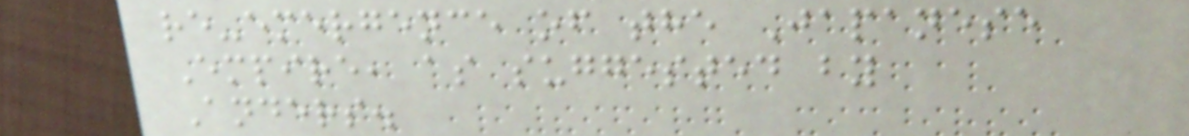re-emergence of the Japanese
Empire, as suggested by
Anders.
